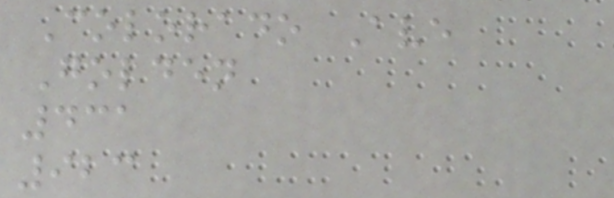Colorado Ave
Golden
431
923
